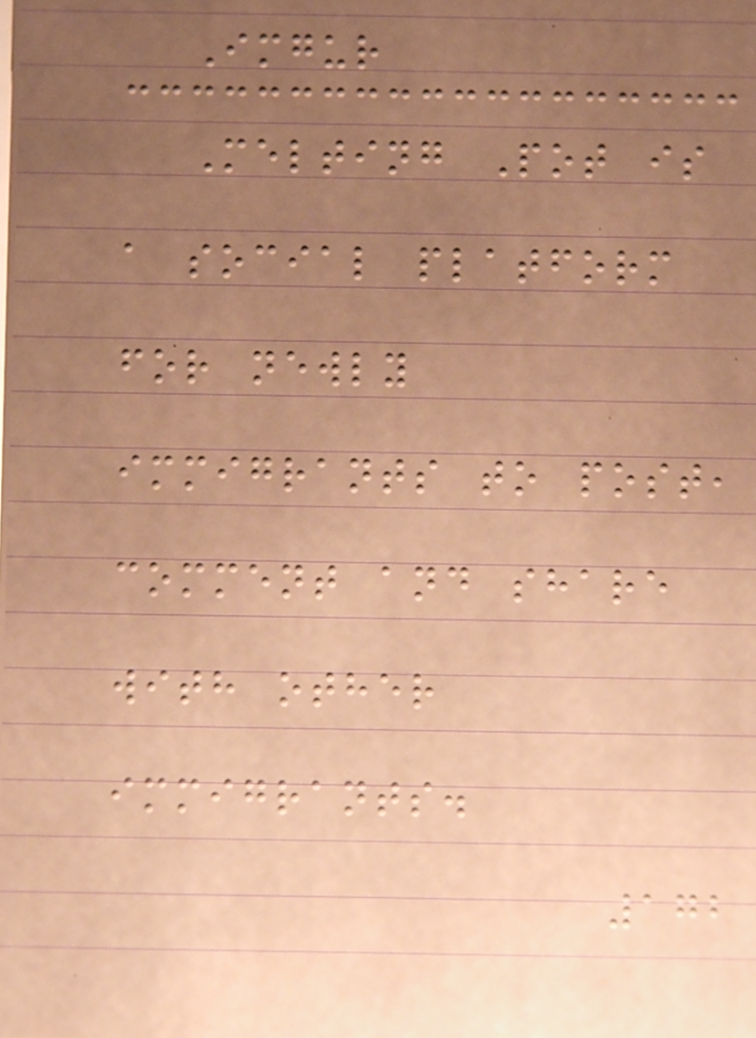Imgur
Melting Pot is
a social platform
for newly
immigrants to post,
comment and share
with other
immigrants.
172
